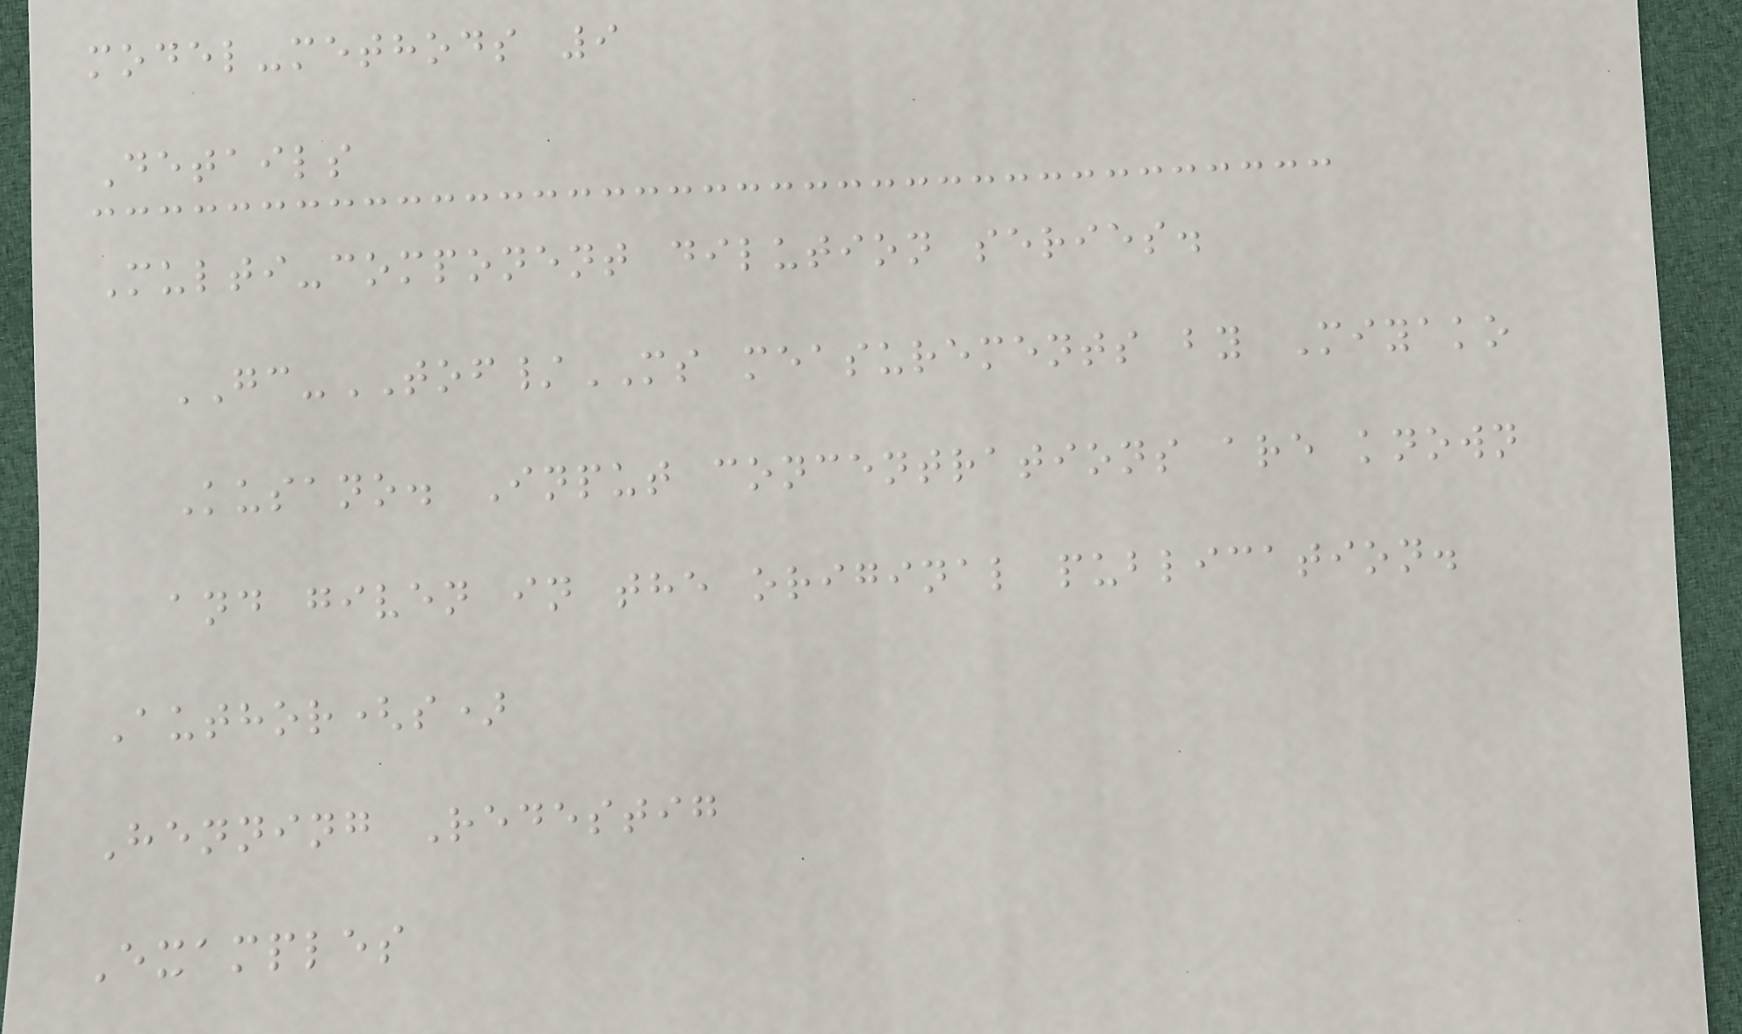model-methods 9
Details
Multi-component dilution series.
GC-TOF/MS measurements by Miyako
Kusano. Input concentrations are known
and given in the original publication.
Author(s)
Henning Redestig
Examples
